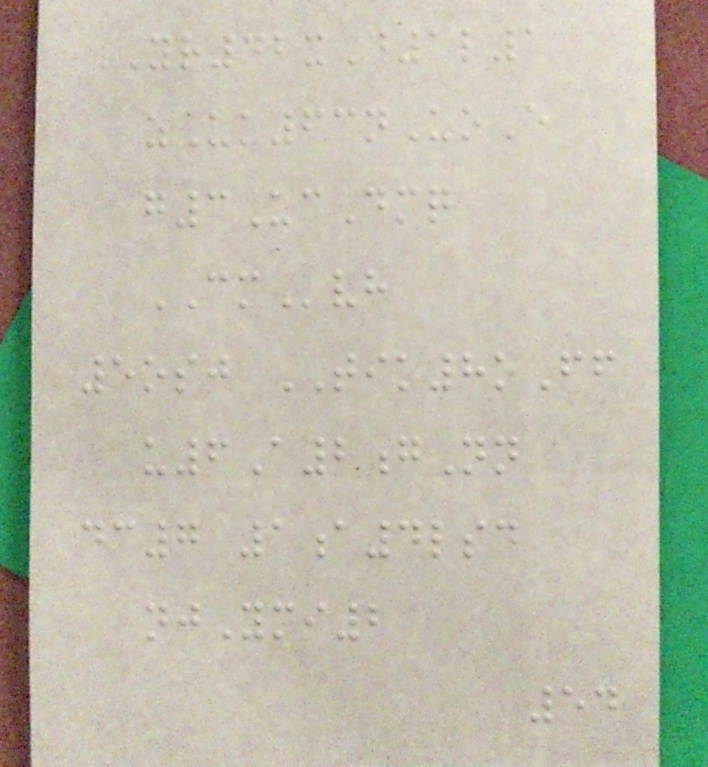YR42xD1l1
zUk63nUoE
g3UcDmq
CMvh
5osj TIK8oFf
u6A2gNn
dc7 1a4lsd
njYmi2
54
